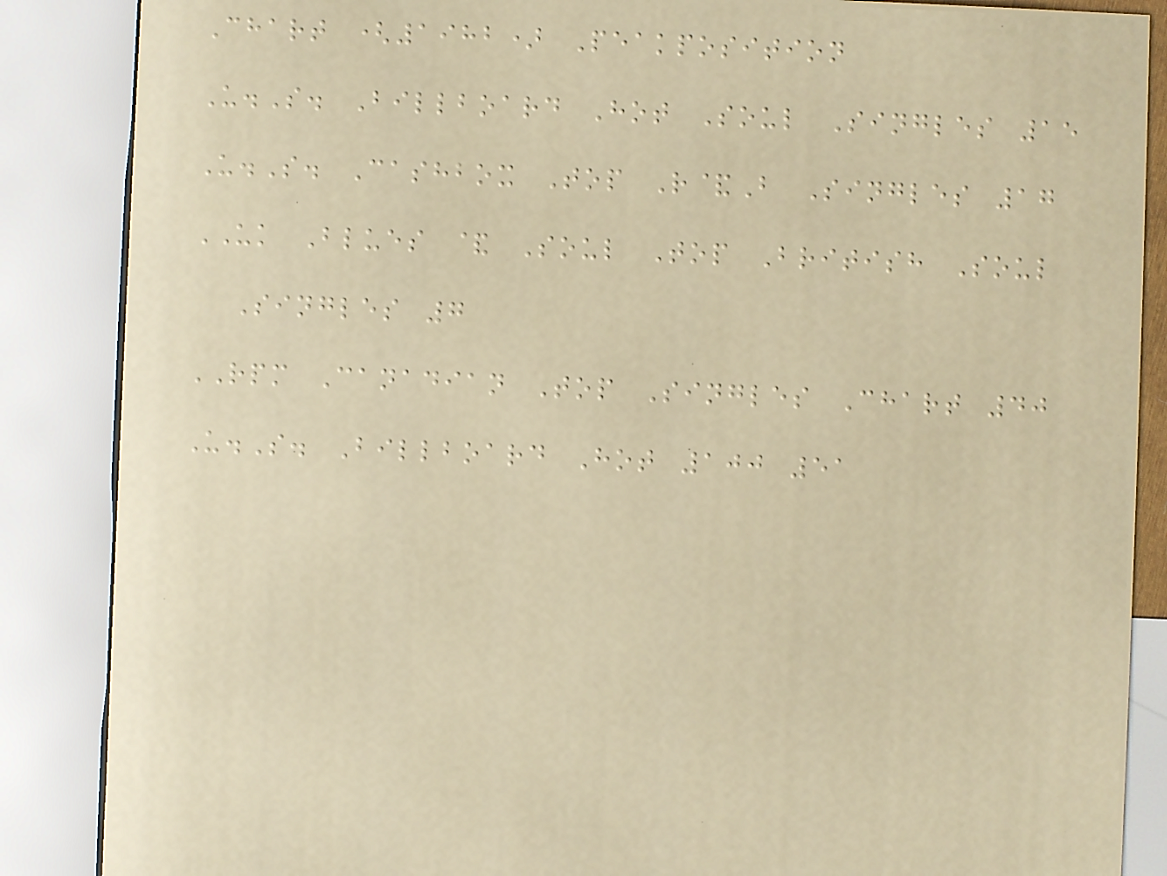Chart (1982) Peakposition
U.S. Billboard Hot Soul Singles 15
U.S. Cashbox Top R&B Singles 17
UK Blues & Soul Top British Soul
Singles 7
RPM Canadian Top Singles Chart 40
U.S. Billboard Hot 100 51
